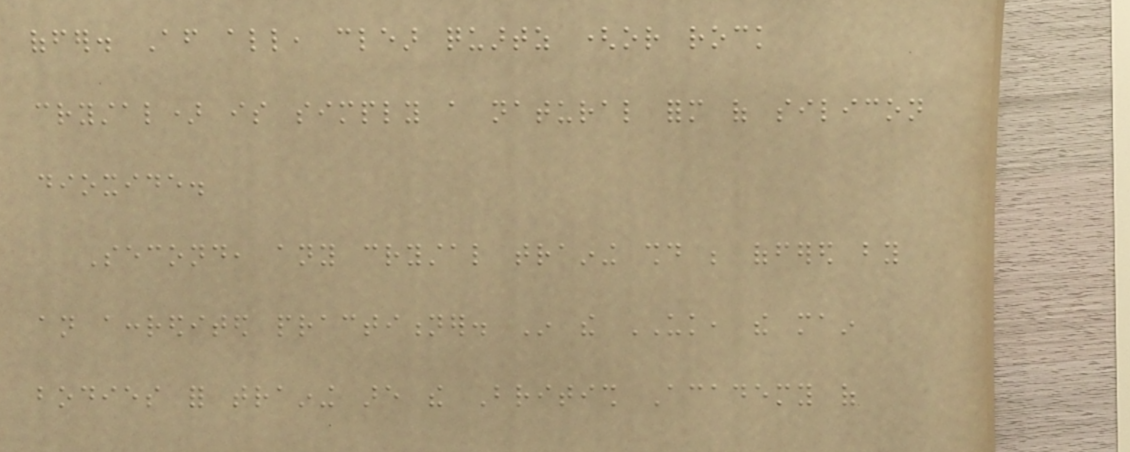offer. After all, clear quartz (or rock
crystal) is simply a natural form of silicon
dioxide.
Second, any crystal training should be offered by
an accredited practitioner. In the UK, the main
bodies for training are the British Academy of
